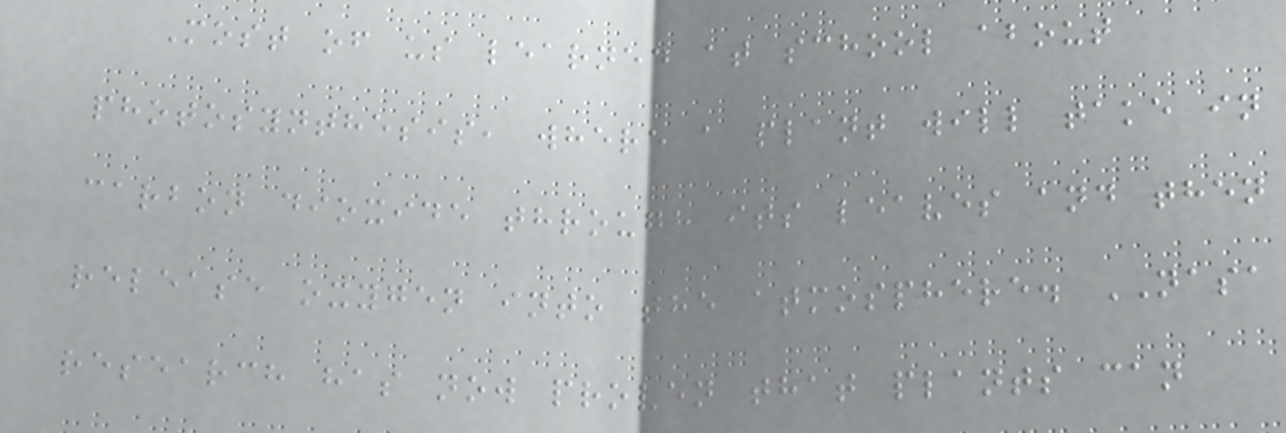Most of us learned at school about
photosynthesis, where a plant will take in
carbon dioxide through its leaves and then
release oxygen into the atmosphere. NASA
research has now proven that plants can
